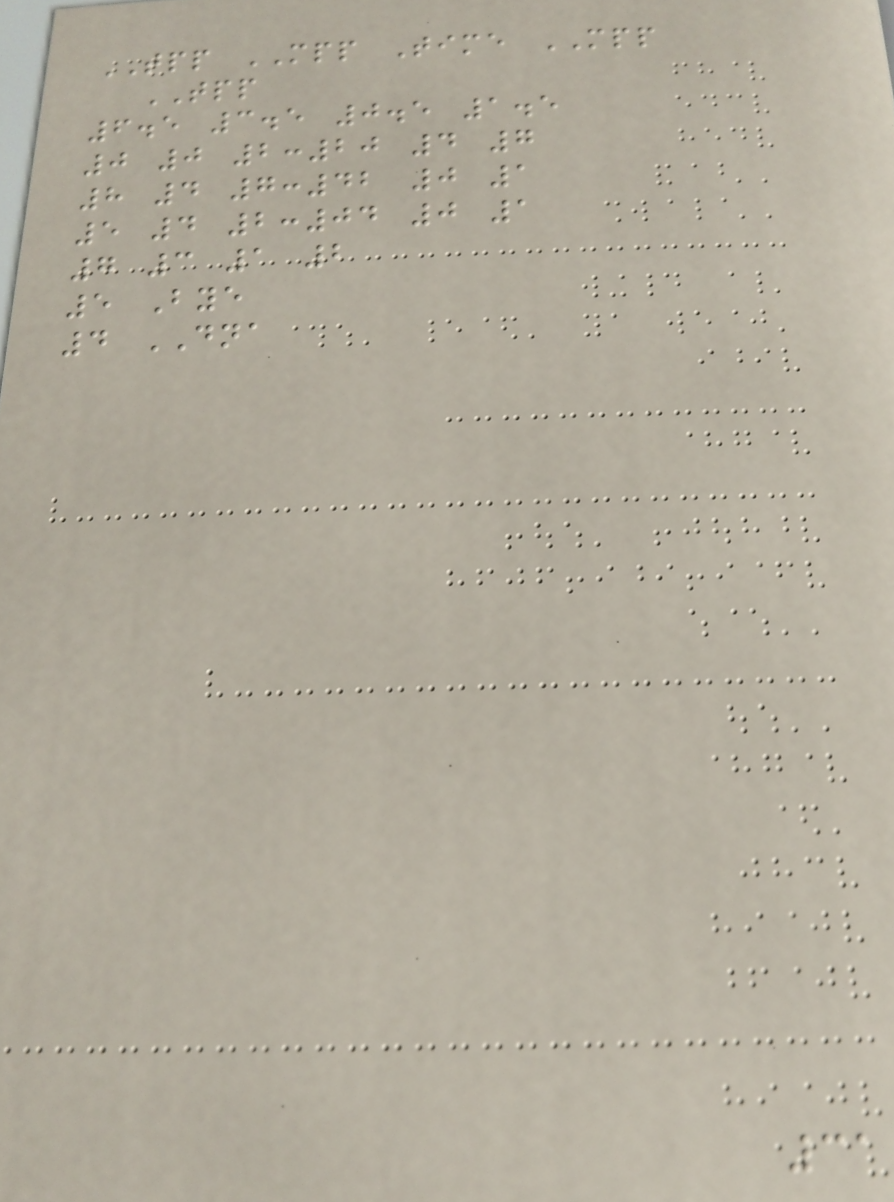TPP MPP Time MPP
TPP
6.5 3.5 0.5 1.5
0 0 2:20 4 7
8 4 7:42 0 1
5 4 2:04 0 1
7 3 1 2
5 Bye
4 DNA
31
